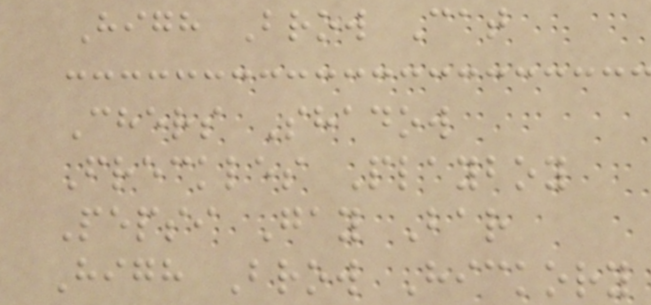High Brow Cat
Chers Shadow
Freckles Playboy
Pepsi Gay Bar
High Brow Hickory
